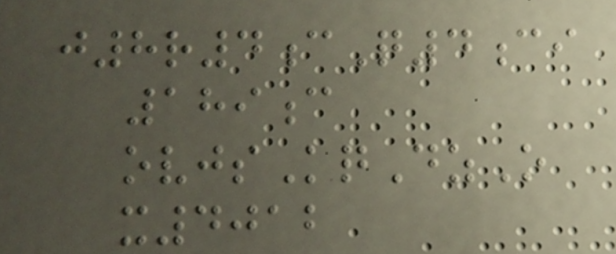j8r4cQ4ci
189c
ovjsKqDzO
x4012
